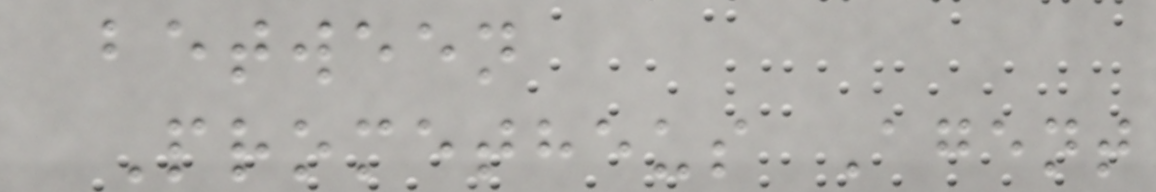between
Prometheus Agent
